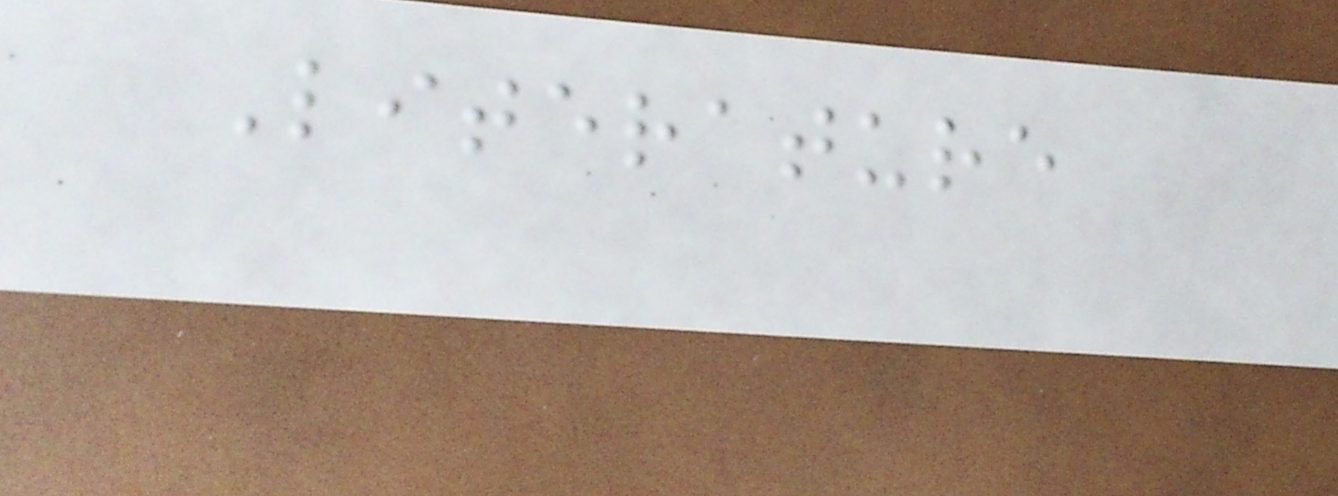Literature
